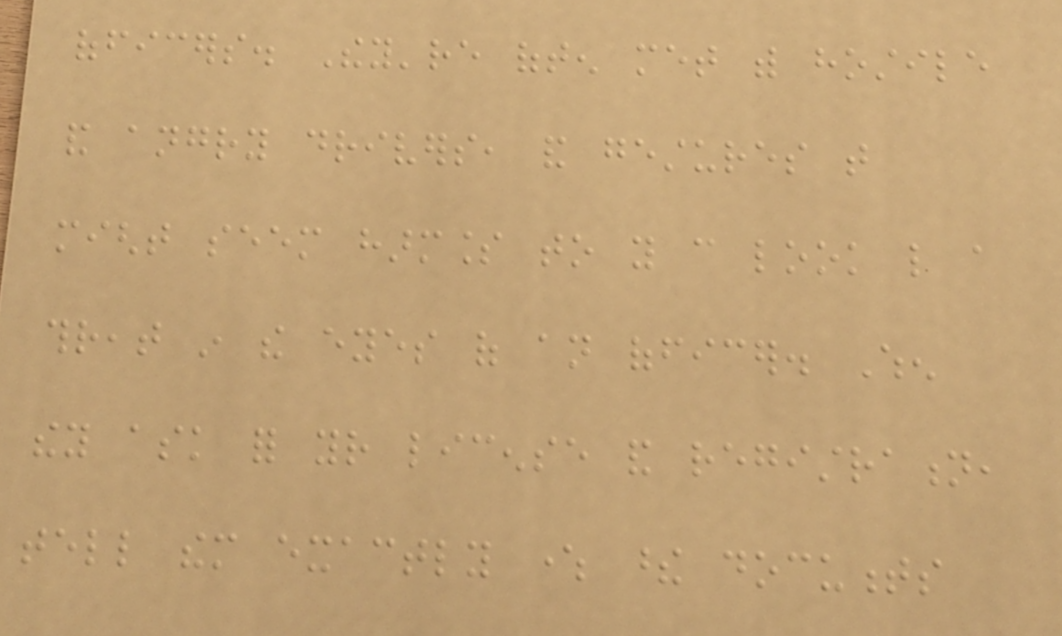officers. They're often met with hostile
and angry drivers, and gestures that
might seem harmless to you can look like a
threat in the eyes of an officer. When
they ask for your license and registration,
tell them exactly where these documents
